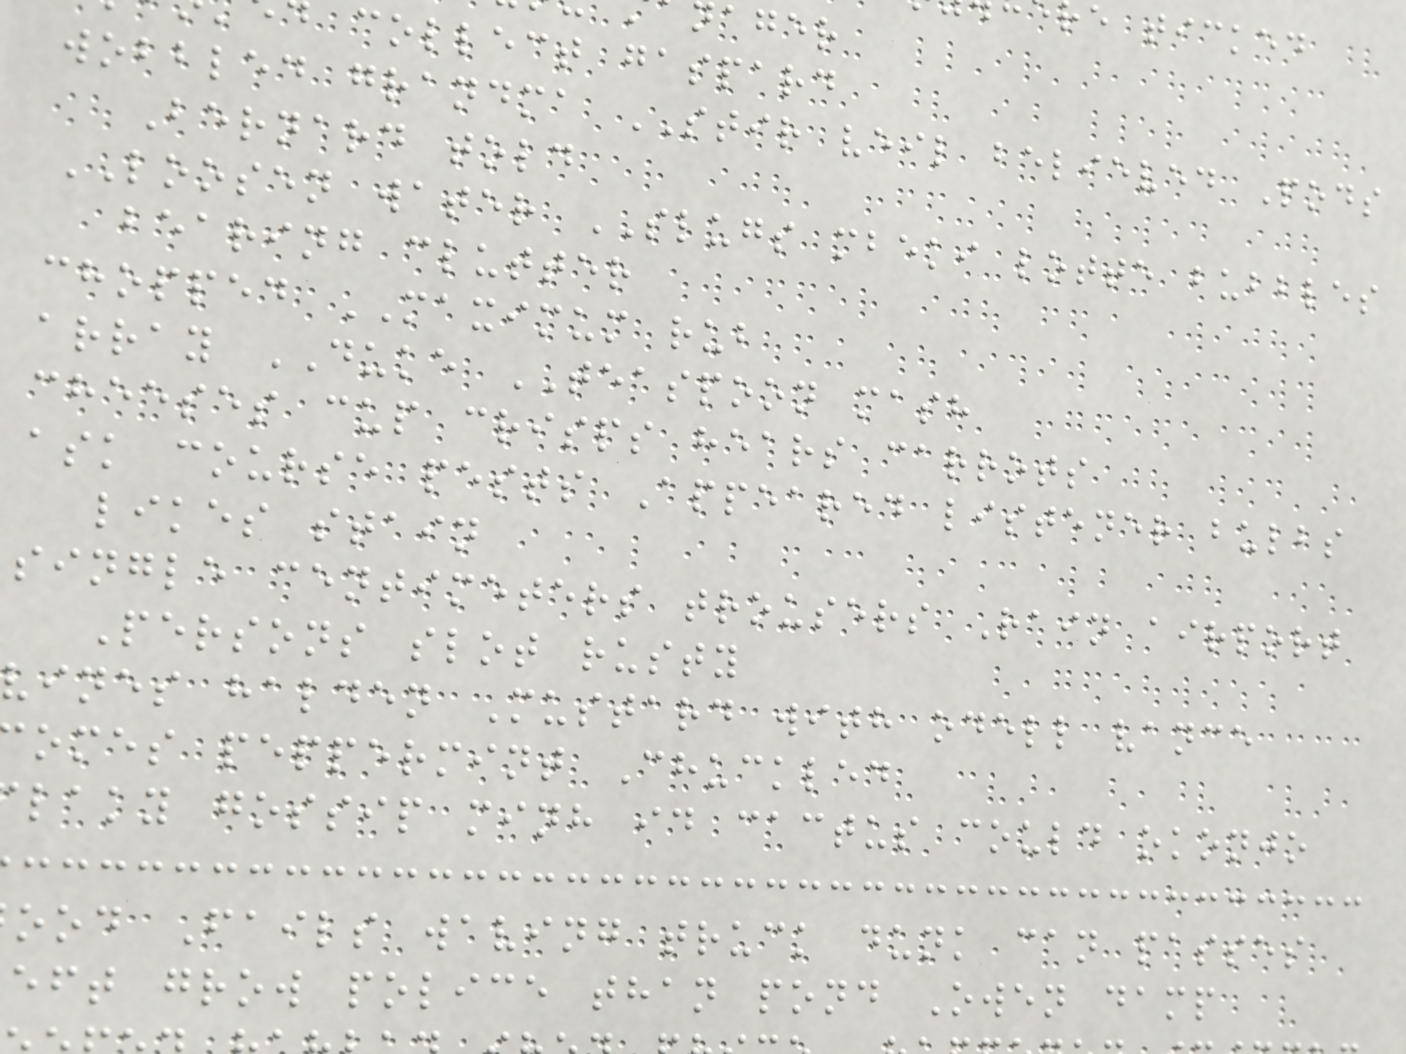collect gaspard
wobbled grandma STIR veil believed Pods
Bernard told
LOOSEN water SLUGS mbeki lotte bubbles
bearing clutter
chopped MAXIMUM rub
array DUKE TEASPOON mash
cheeses cup crisps hears carrots
ask course pests Appeared listener bulbs
likes stain
single centimeters trousers Rain airport
Persons slot rusty
vines halden Mustard with odell vance
omes peppermint Chuckled
laky gossip minh id cactus could okonjo
ood Fails waving truck dunk can passes
eft grow police than pond Owen damp
